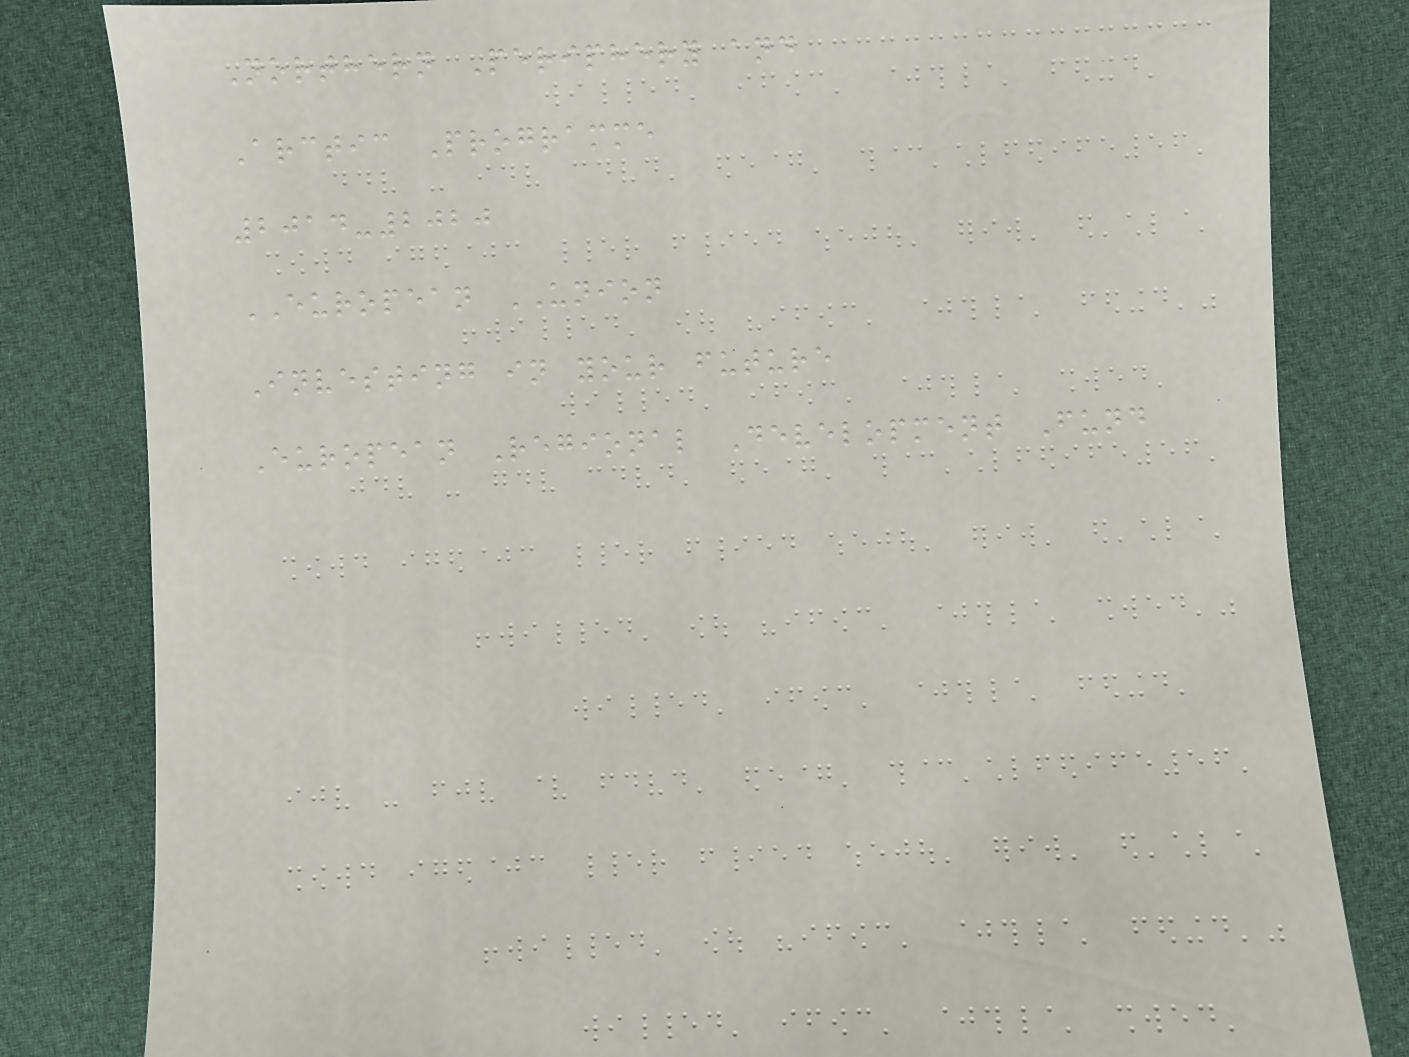Northern Periphery and
Arctic Programme
2014-2020
EUROPEAN UNION
Investing in your future
European Regional Development Fund
